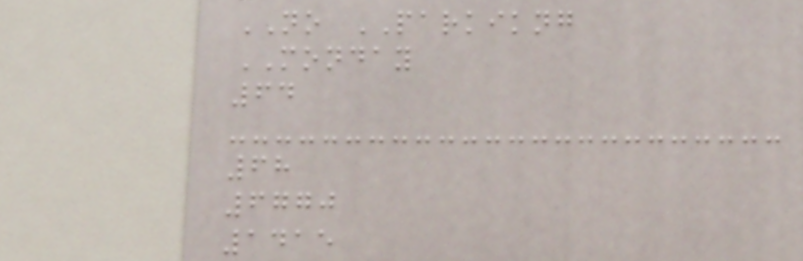NO PARKIKNG
MONDAY
64
68
6770
1415
